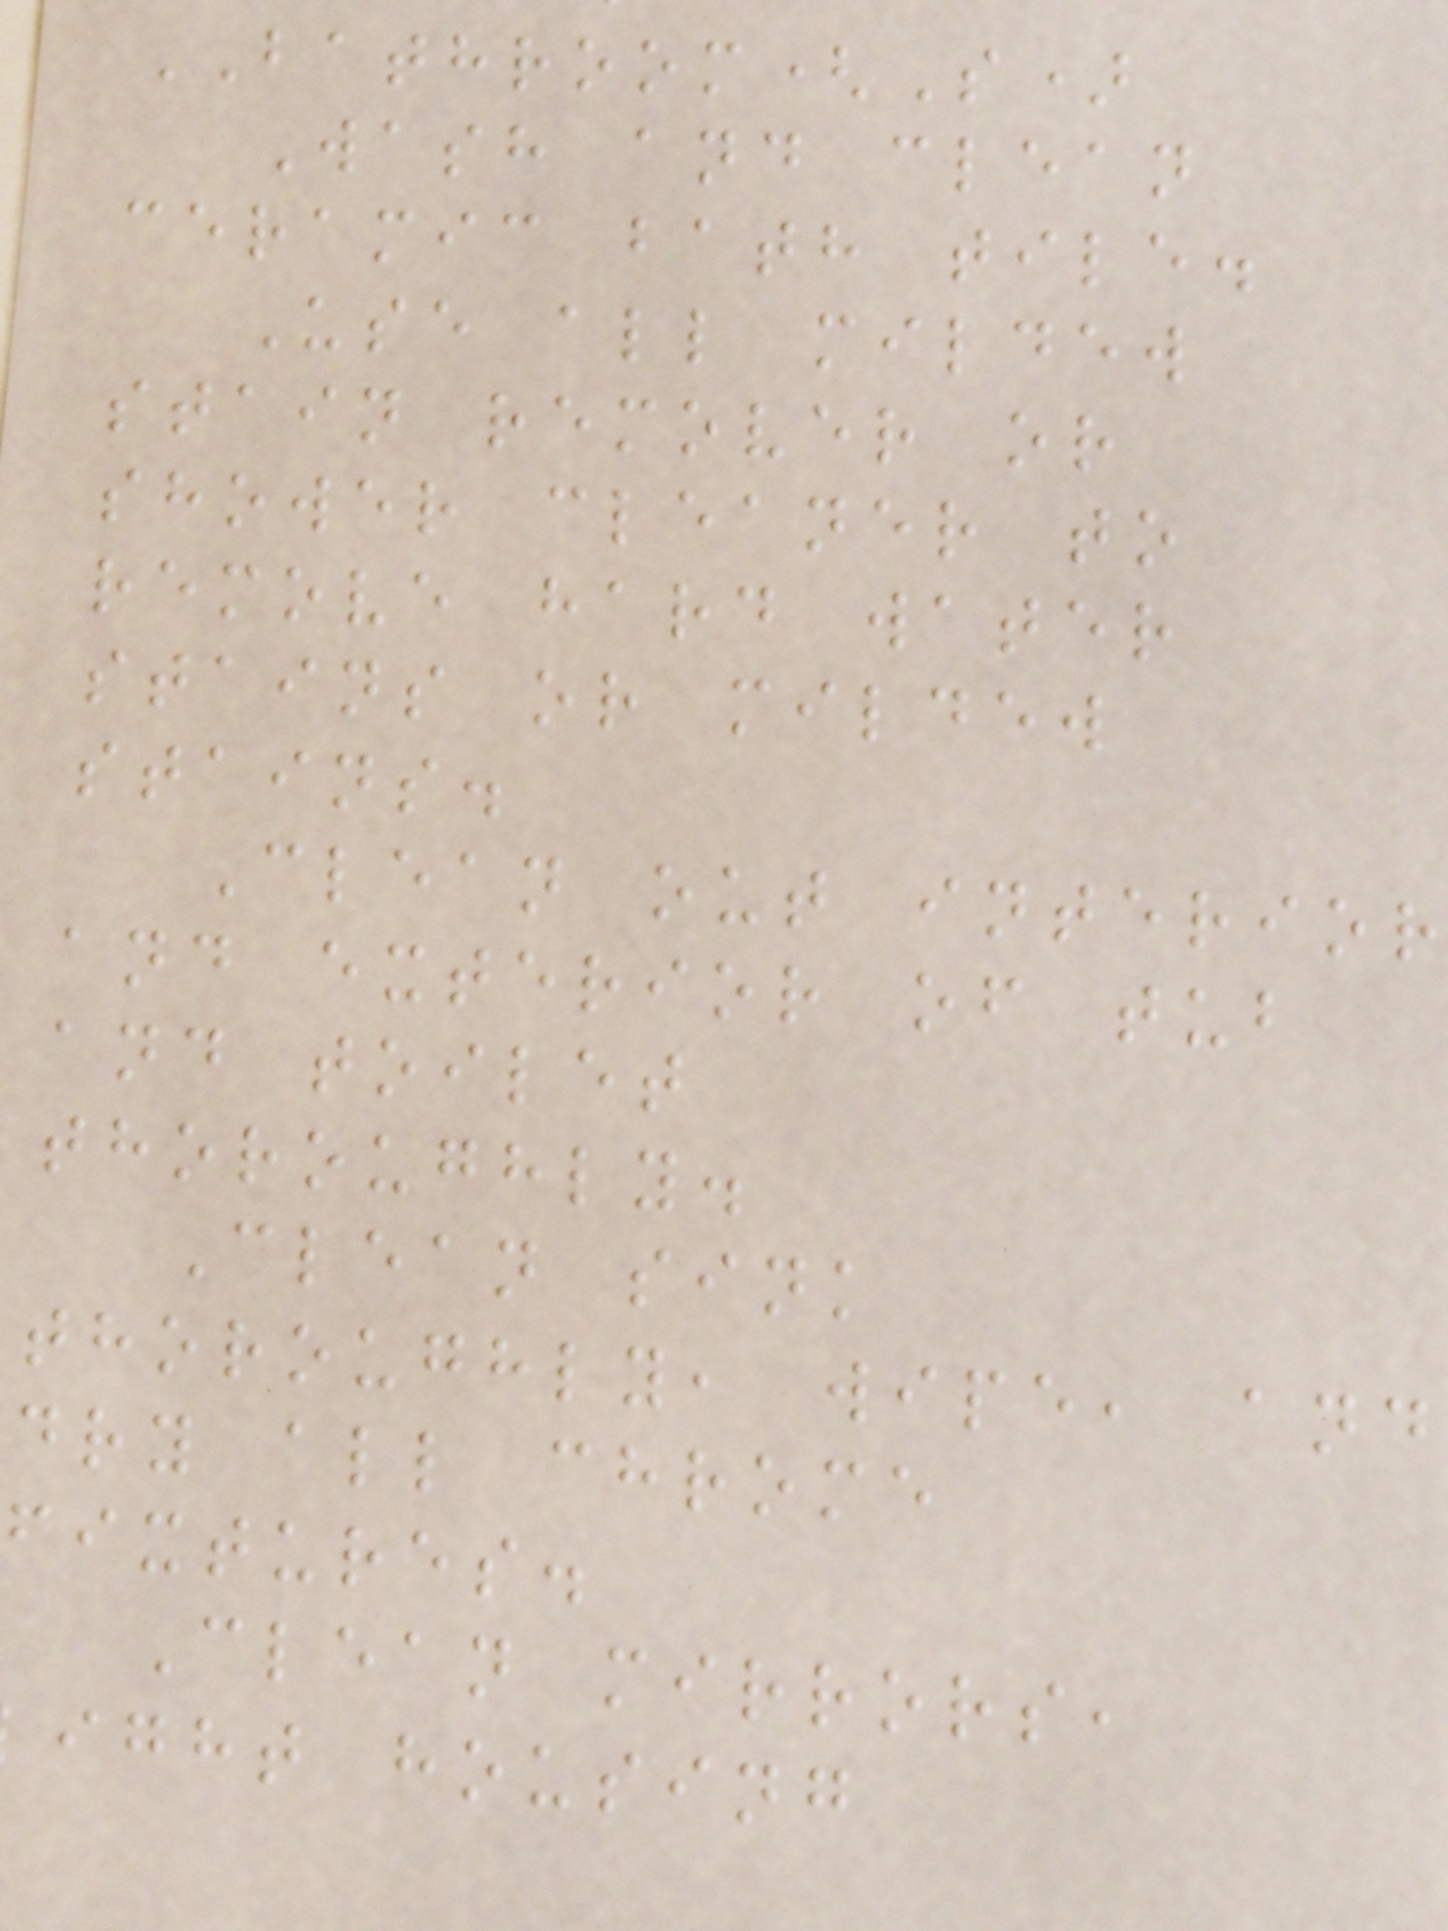BATHROOM(S)
Wash and clean
ceramic bath tile.
Use all mildew
stain remover or
shower cleaner to
remove hard water
stains or mildew
stains.
Clean out interior
and exterior of tub
and toilet
thoroughly.
Clean sink
thoroughly, wipe, and
dry all chrome
fixtures.
Clean mirrors,
ight housing
